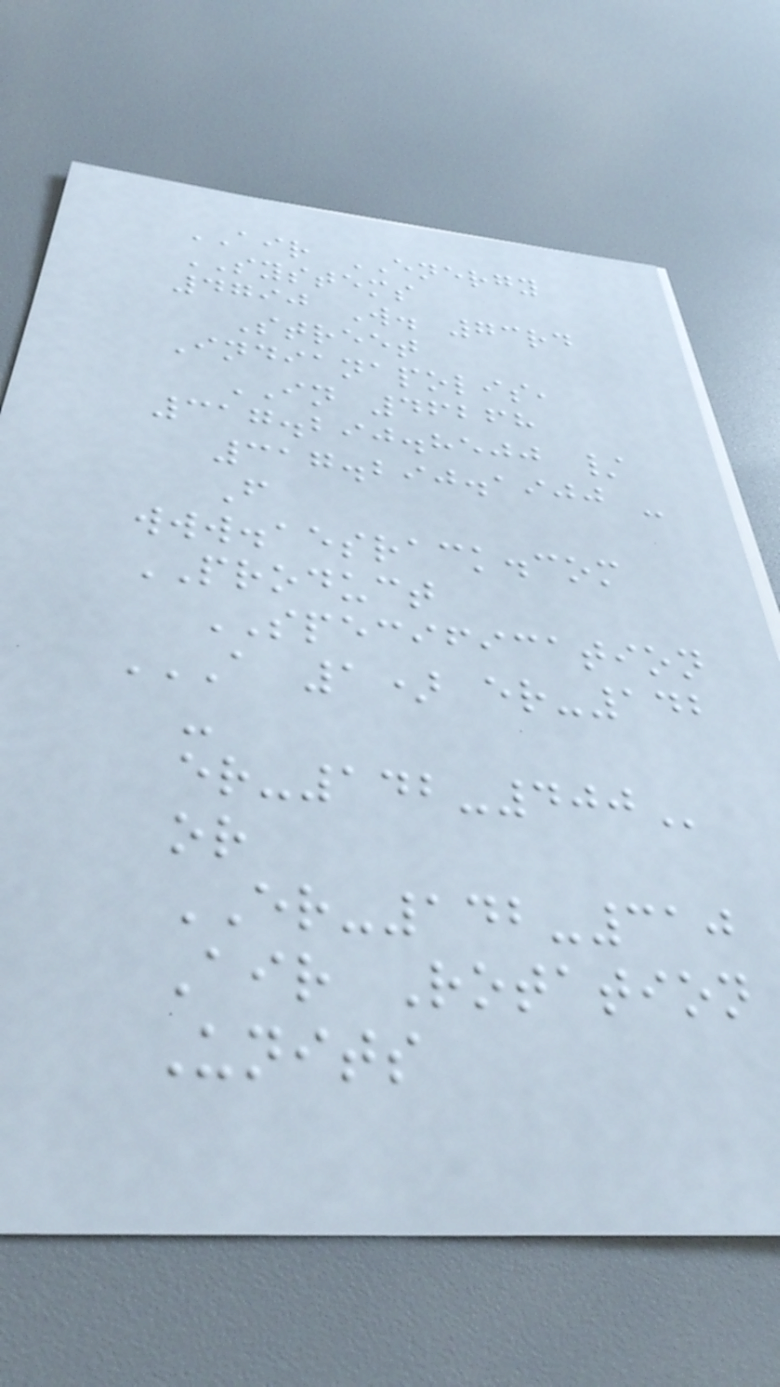AIR ENERGY
SYSTEMS
4790 W. 73rd
Street
Indianapolis,
IN 46268
317.290.8500 /
317.290.1900 -
F
www.aesrack.com
PRODUCT
SPECIFICATION
A 1) ER-142
-
ER-142-400
or
ER-142-310
Air Rotation
Units
